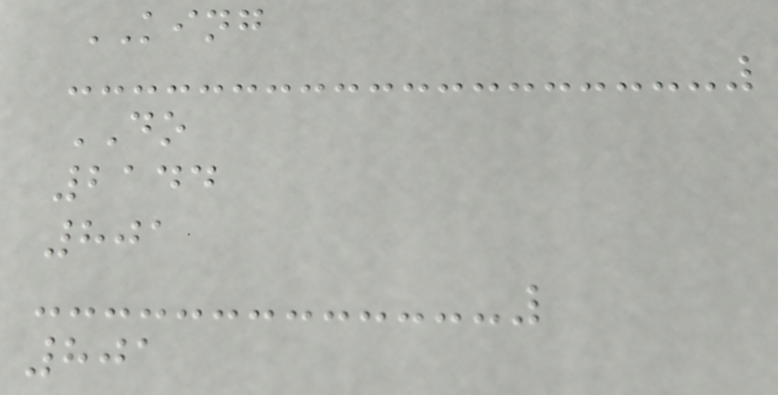KING
DO
2144
801
801
